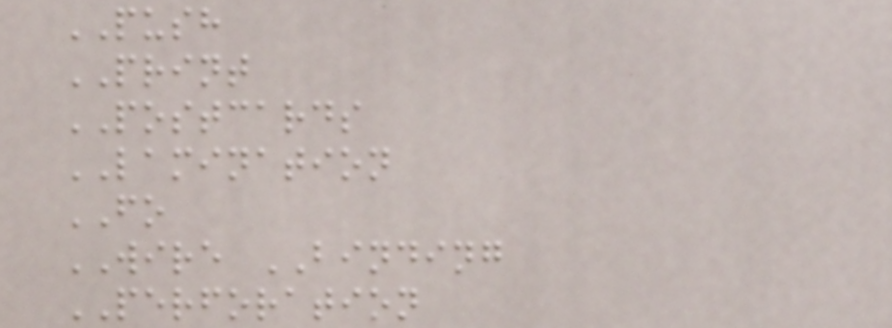PUSH
PRINT
POSTCARDS
LAMINATION
FO
WIRE BINDING
PERFORATION
